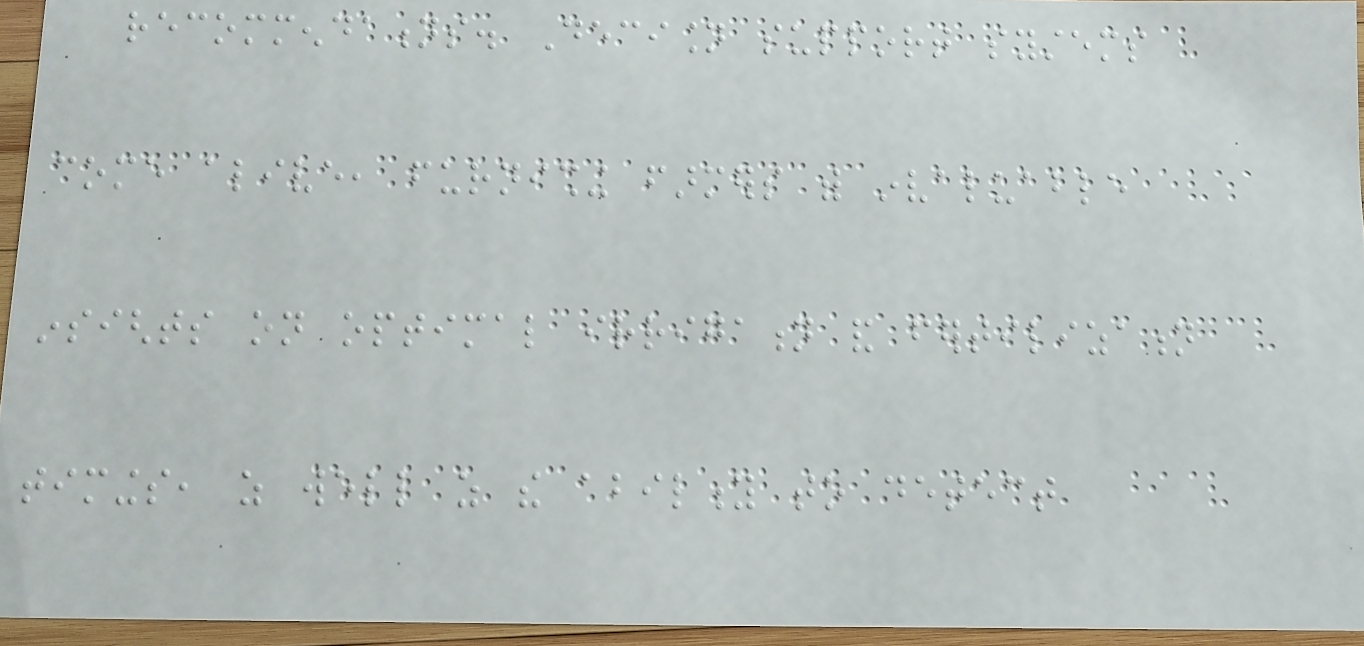recommendations. Decision support systems
come alive, furnishing farmers with invaluable
insights on optimal irrigation and fertilization
timings, as well as the ability to detect
